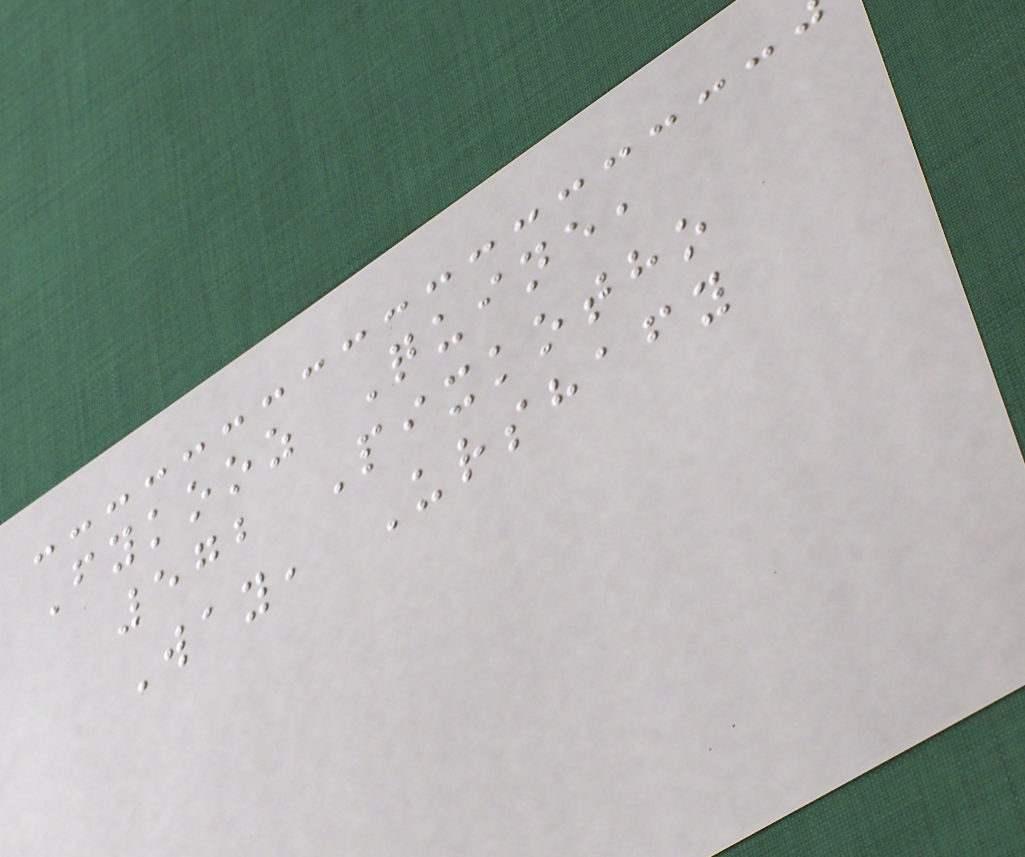Fykooz Quine,
572 Pixkotho
Way, Urshafy
